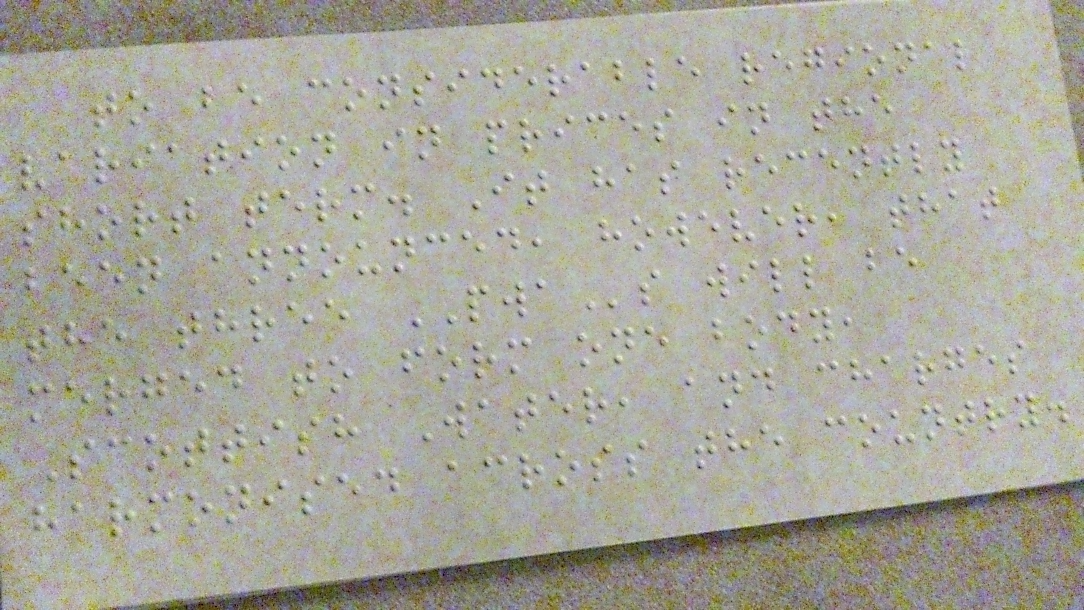to be considerable regional
variation in prices in the
short term. It has recently
been announced, however, that
the three PWAs will be
merged to form one body,
Scottish Water, and charges
harmonised across the country.
